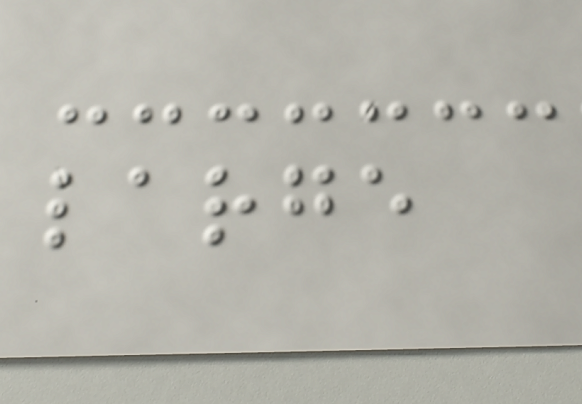large
